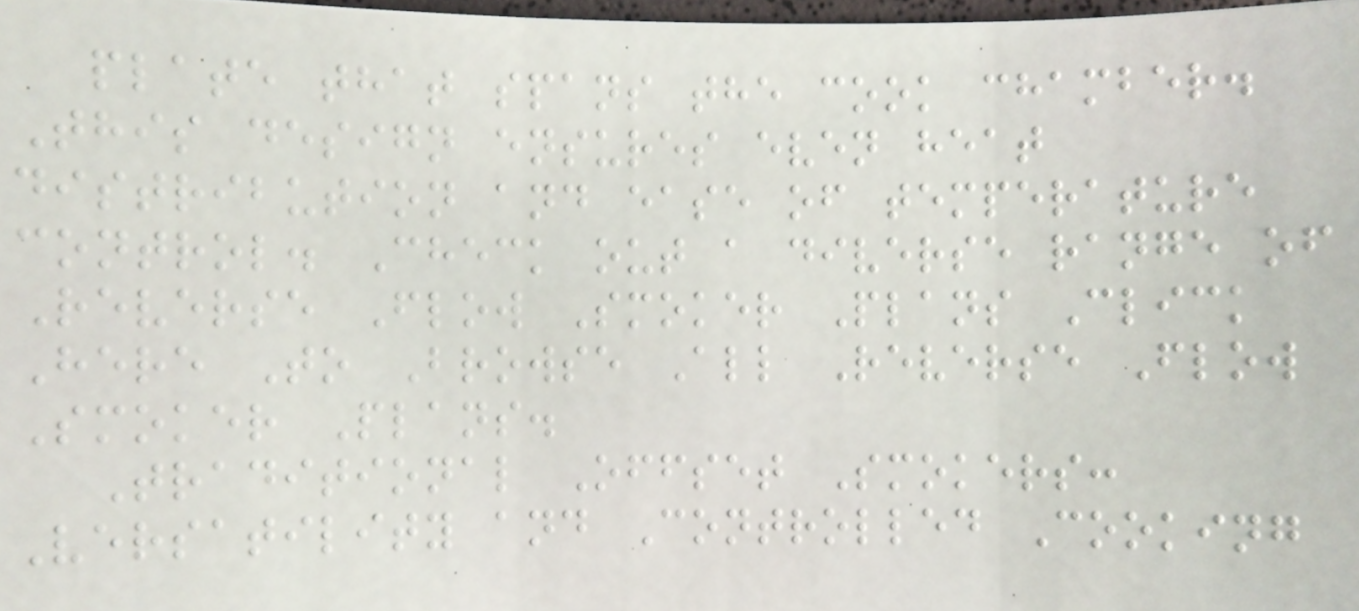plate that spans the cook chamber.
This design ensures even heat
distribution and ease of temperature
control. Check out a diverse range of
Reverse Flow Smoker Plans Click
Here To Browse All Reverse Flow
Smoker Plans.
Traditional Offset Smokers:
Versatility and Controlled Cooking
